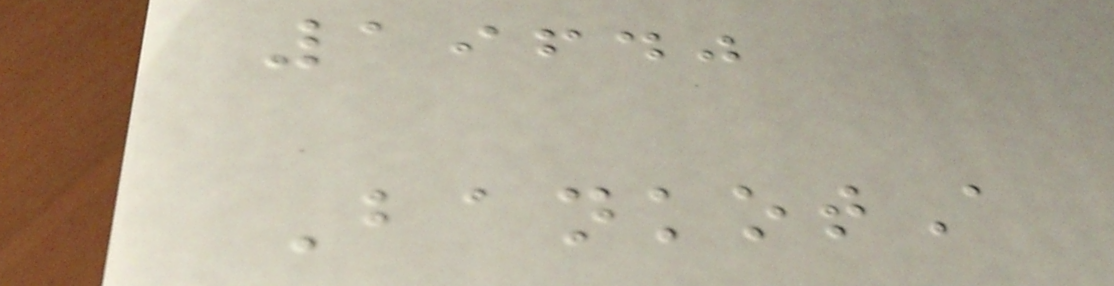19640
BankotA
